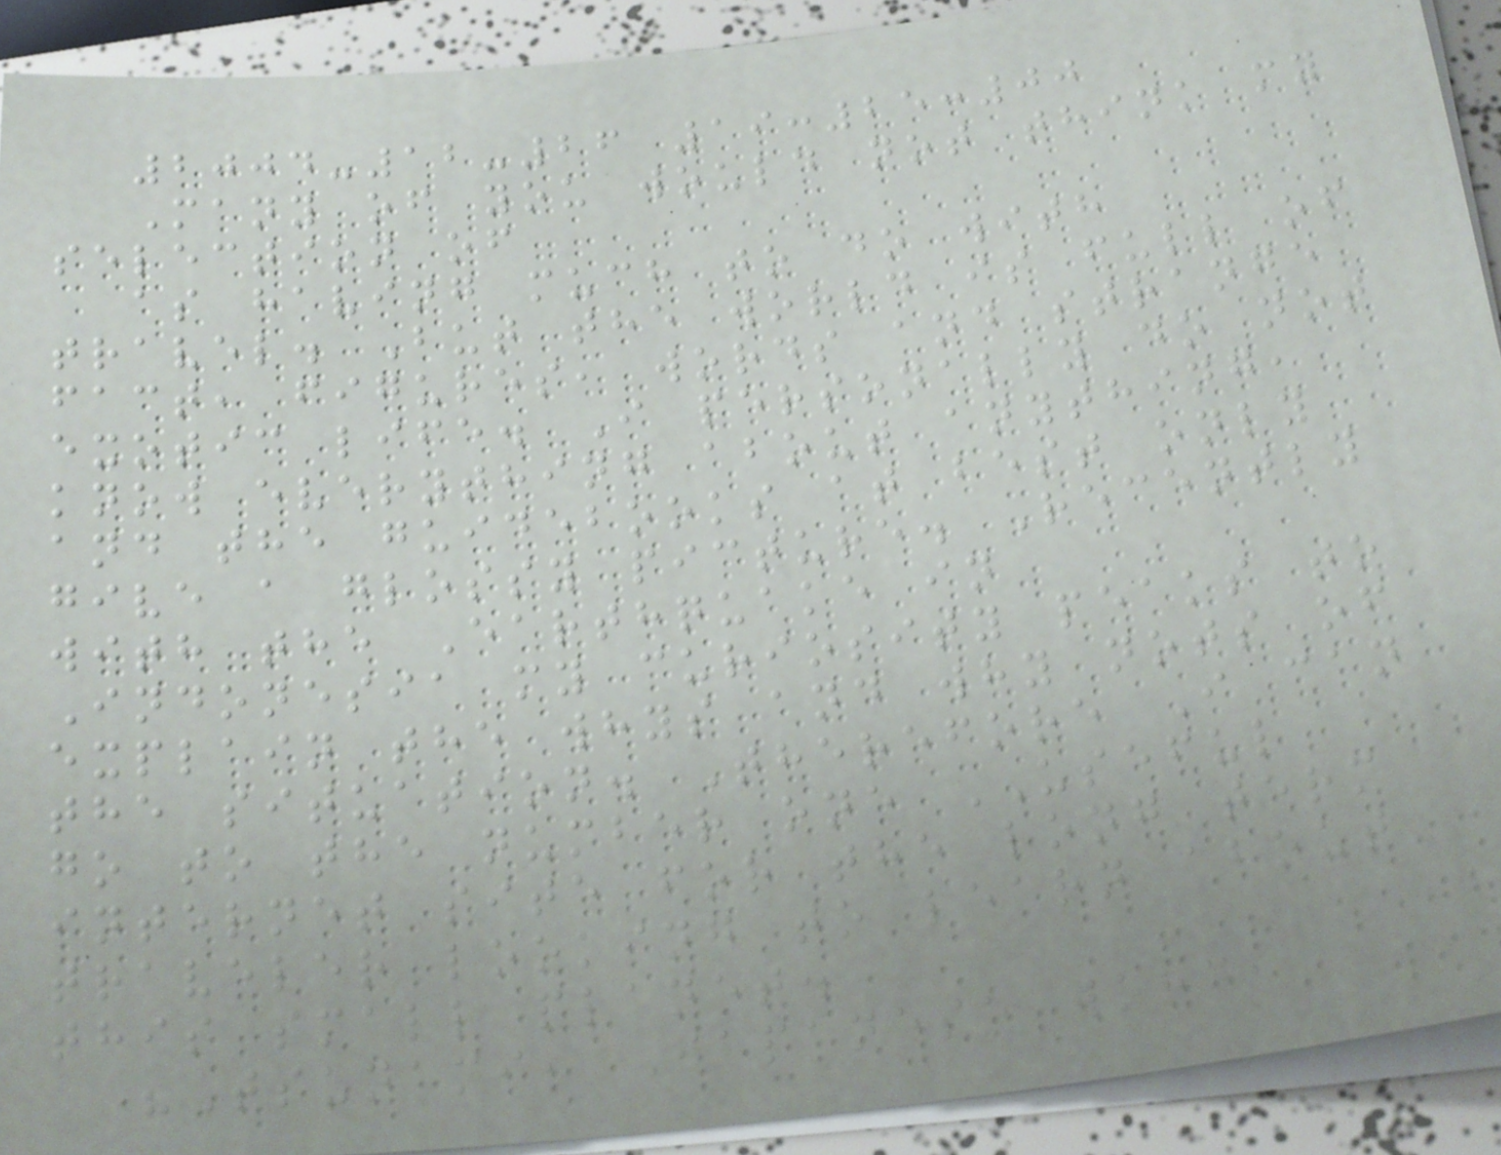2004-12-26 19:25:00
Many of you would not think my
selection of
as having much to do with
travel. But the world is full of
fact, figures, words and strange
exotic life. I personally do not
know everything about anything,
and the guidebooks at best only
give a glossy picture. Recently
with the Earthquake in
Indonesia my curiosity peaks to
explain the whys and why nots of
the situation. Therefore I can
go to the number one USEFUL
internet site for the long term
traveler looking to learn about
this small planet.
"Tsunami, Japanese word,
